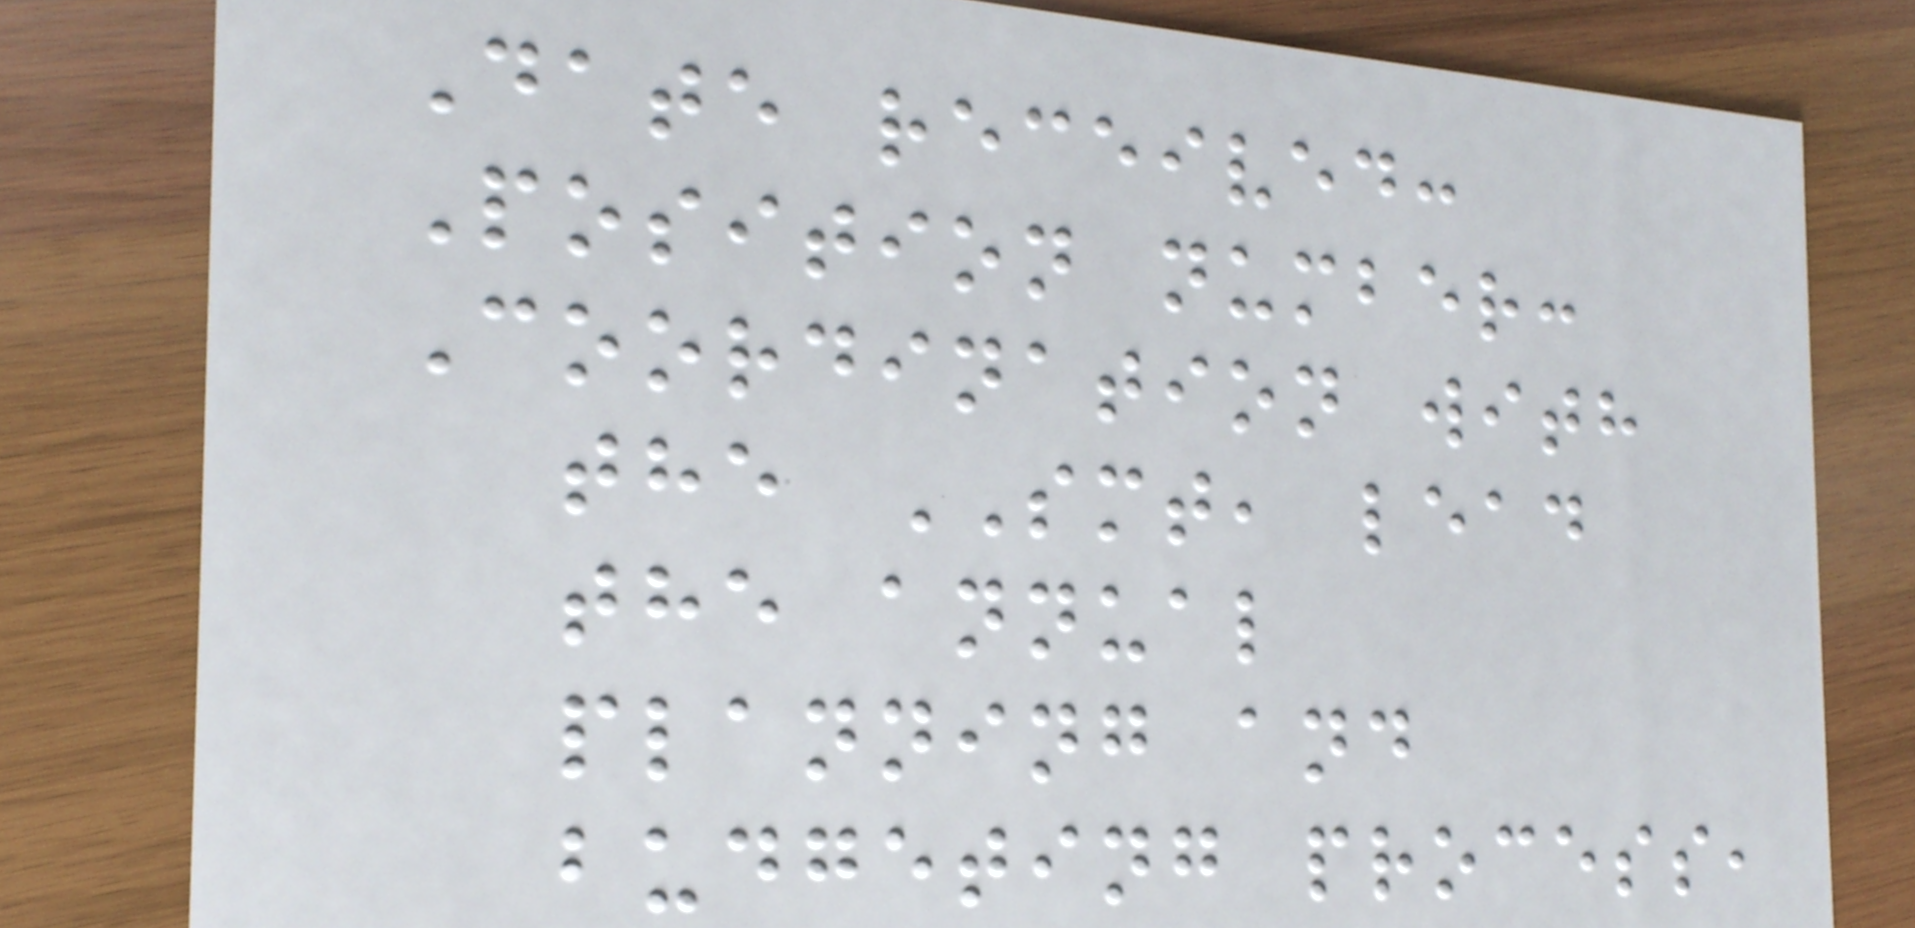Date received:
Position number:
Coordination with
the SMT, lead
the annual
planning and
budgeting process,
